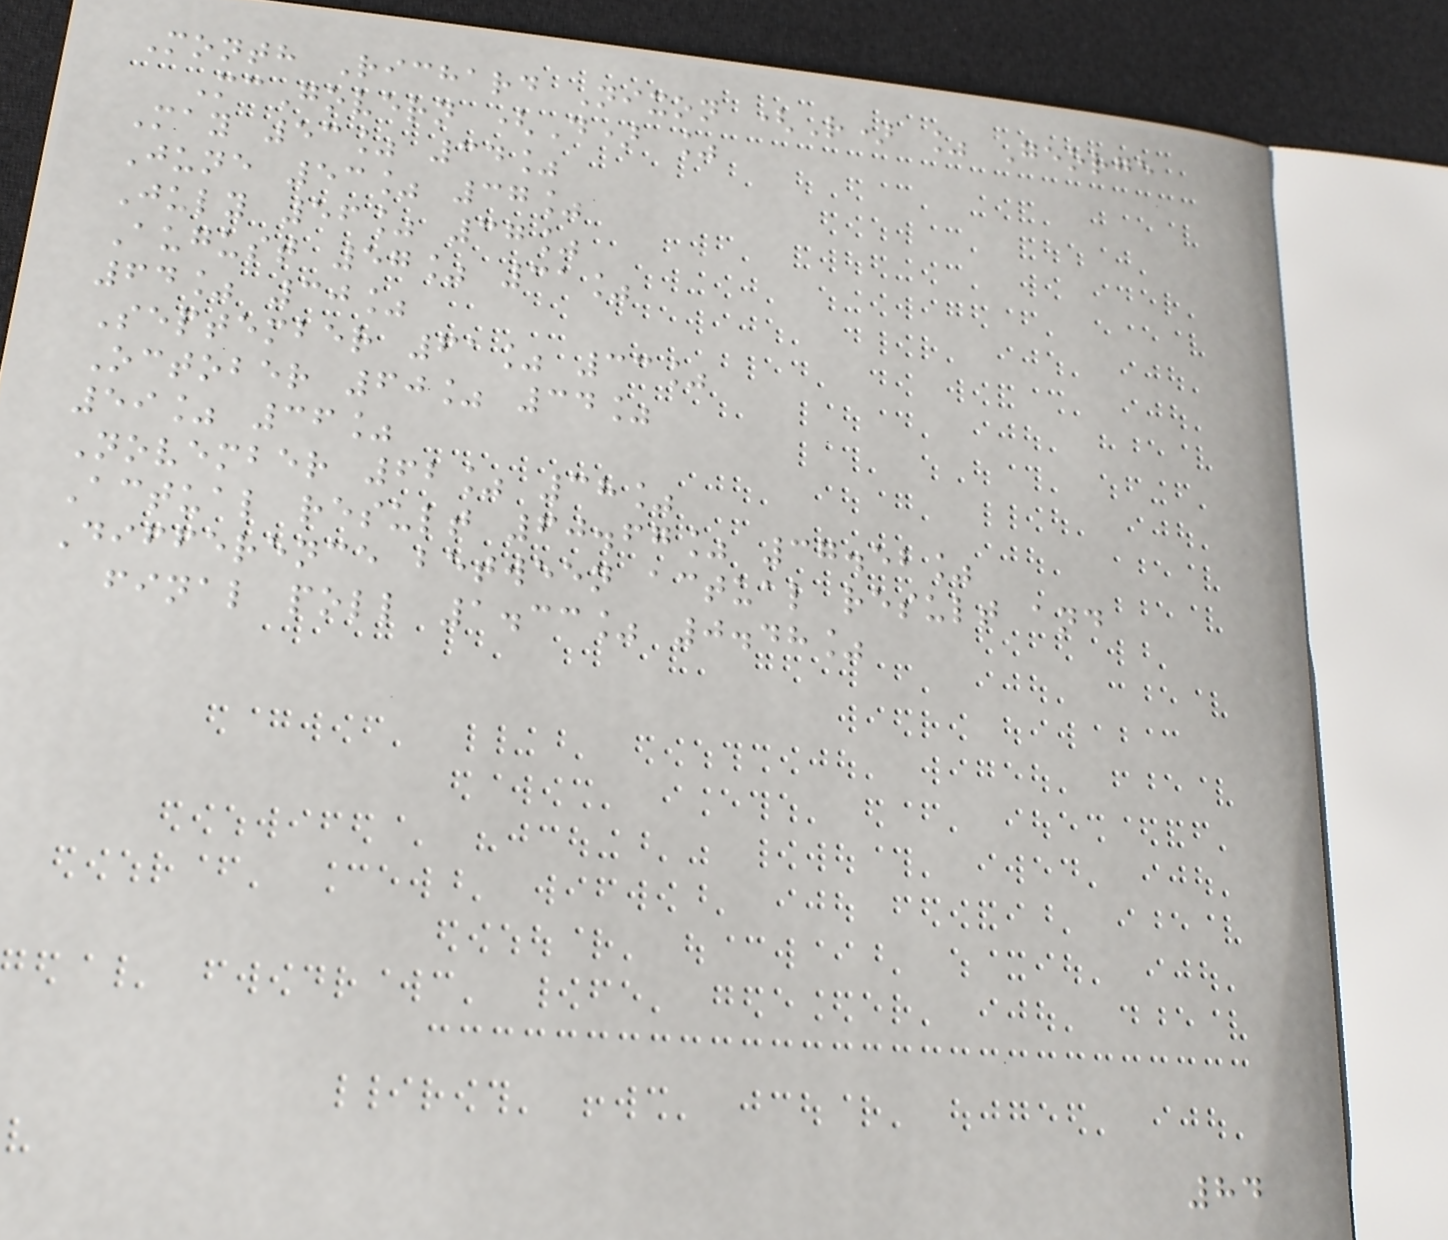Month Richard Nixon (R) % George
McGovern (D) %
May 53% 34%
June 53% 37%
July 56% 37%
August 57% 31%
64% 30%
September 61% 33%
October 60% 34%
59% 36%
November 62% 38%
Actual result 60.67% 37.52%
Difference between actual result and
final poll 1.33% 0.48%
84
